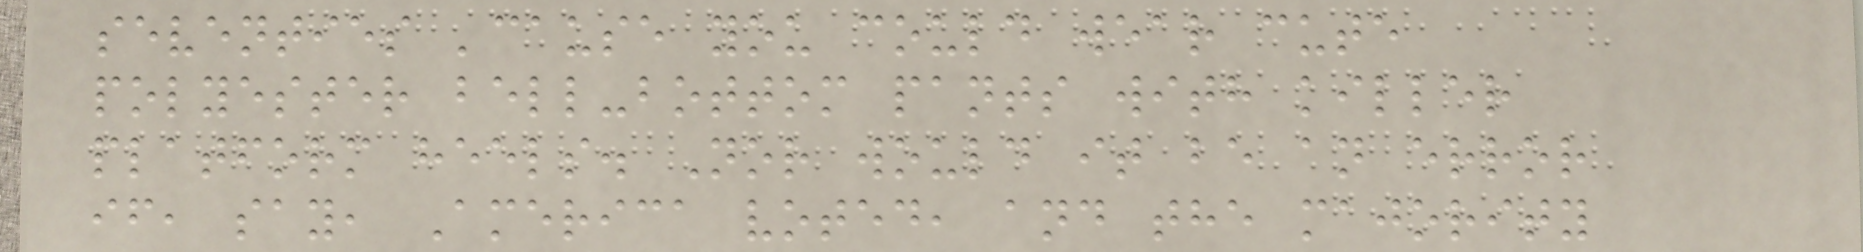seventies 'cause you could wear cute
polyester bell-bottom pants with killer
platform heels. Nor would it be an error
if, say, America voted, and the majority
